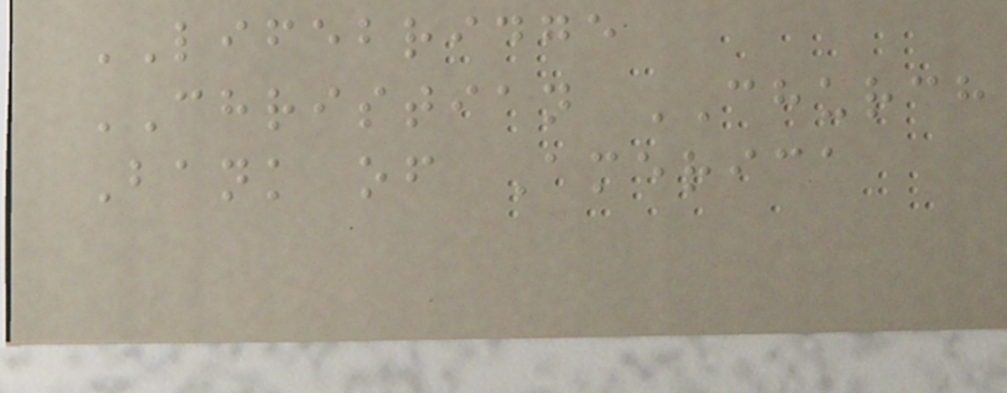LIFEBRIDGE
CHRISTIAN CHURCH
Bank of America
